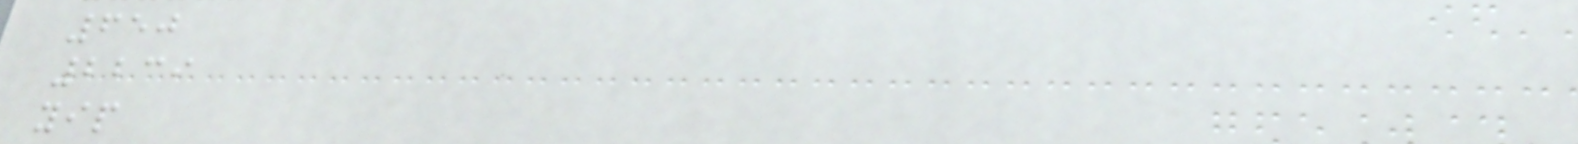650
2239
yip
